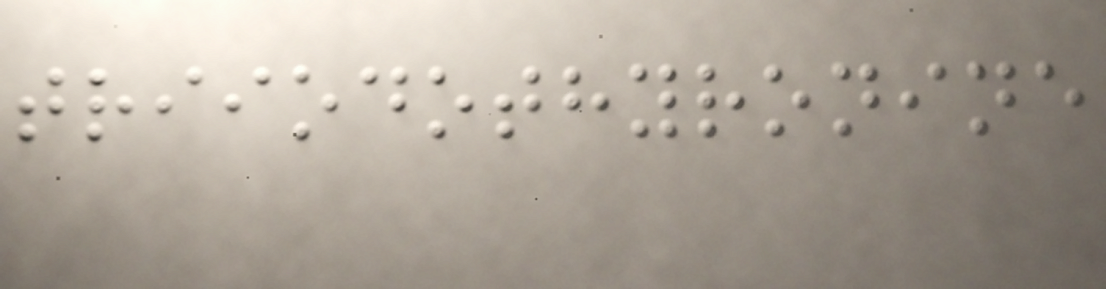triiodothyronine
